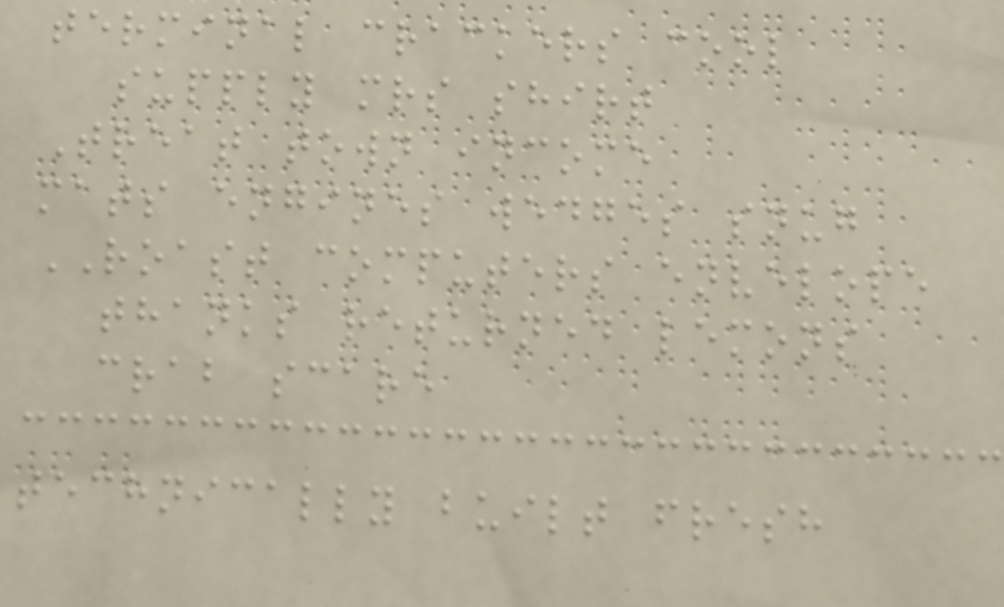terminal crackers cool
supply mrs shirt
Treat town income
mats engines wedges snug
ROAST computers envelope
thanks returned lemons
crab scare
technically built fresh
